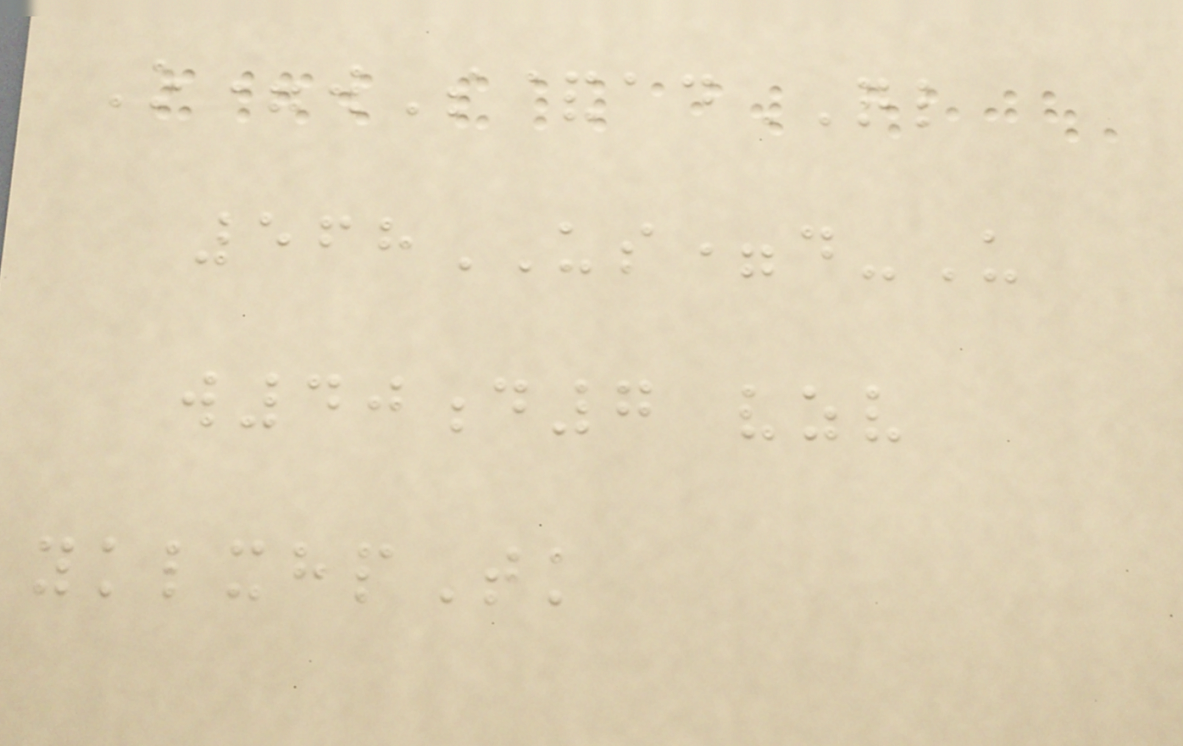O=wS&adQL
568US=d-U
w40d7 vzv
yklxhpTk
